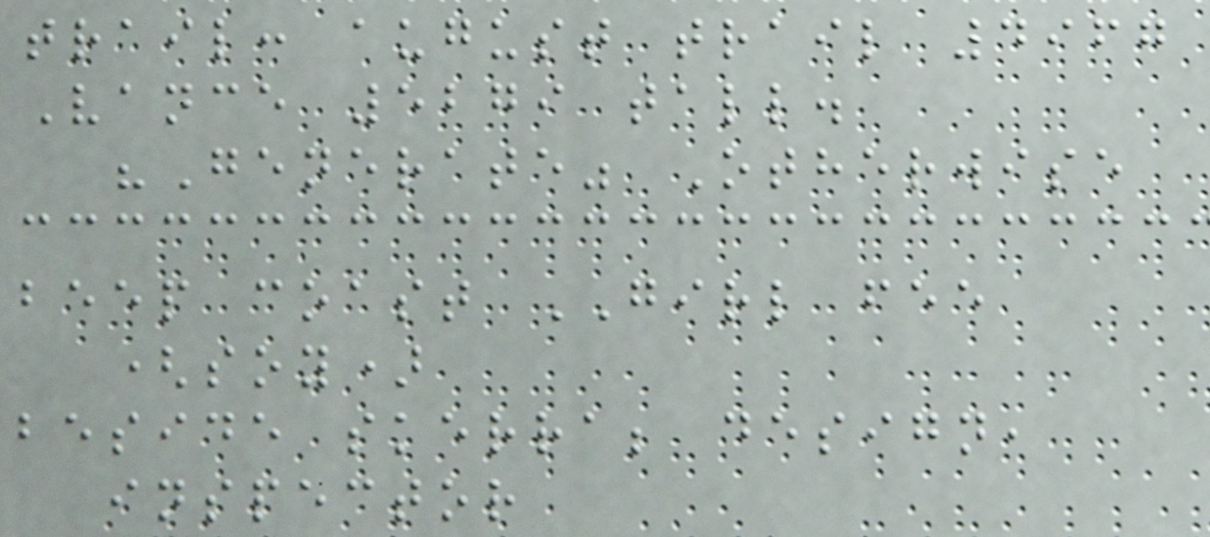trail: august trail 4967
Vance 5279 tall.
"Generate" Otherwise
beep coast GIRL fee
(soy)
beside skerra; design,
inspector
